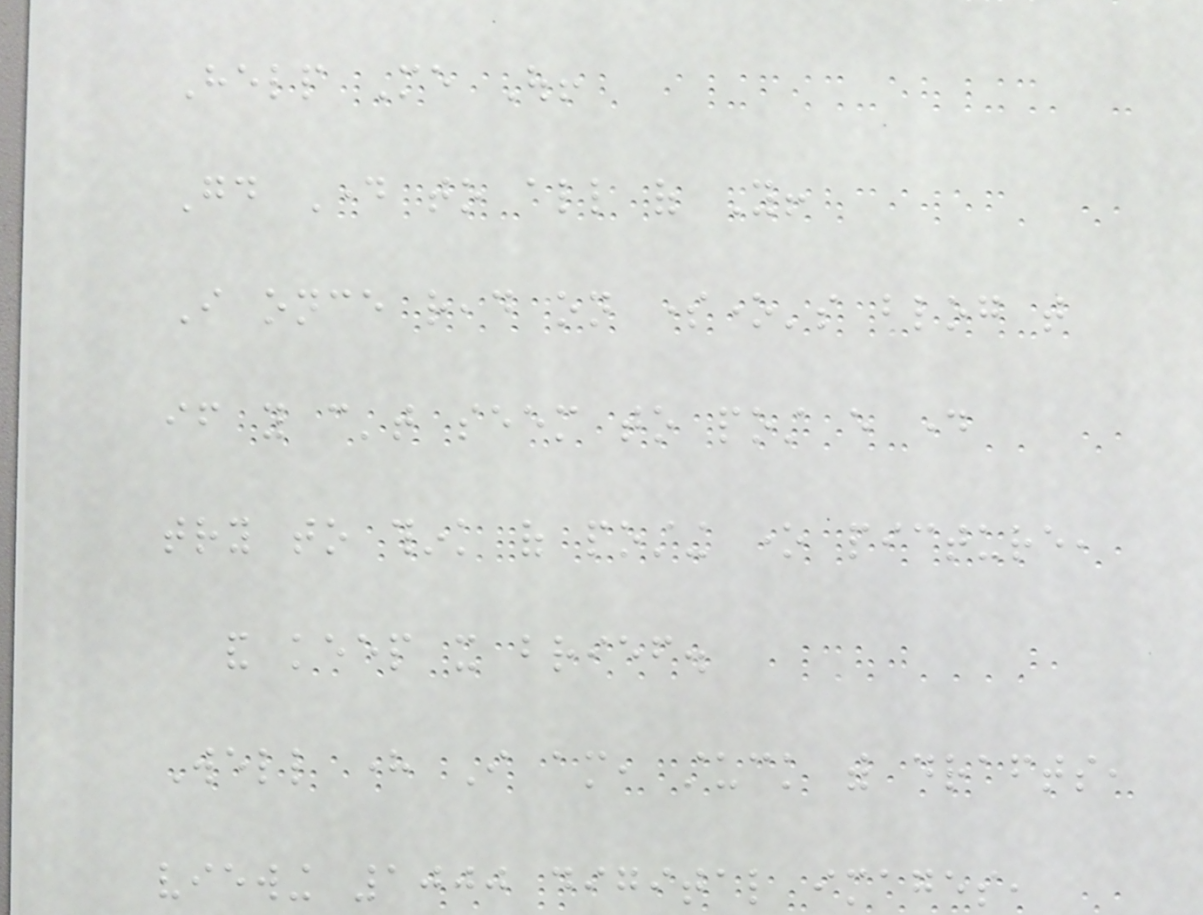Help Me Out!
Good Day to all of You!
I once read on someone's blog that
if you can't seem to post every day
try to think of posting one picture,
and keep it brief.
Well here I am, stuck with drafts,
viewing 1000 digital images,
